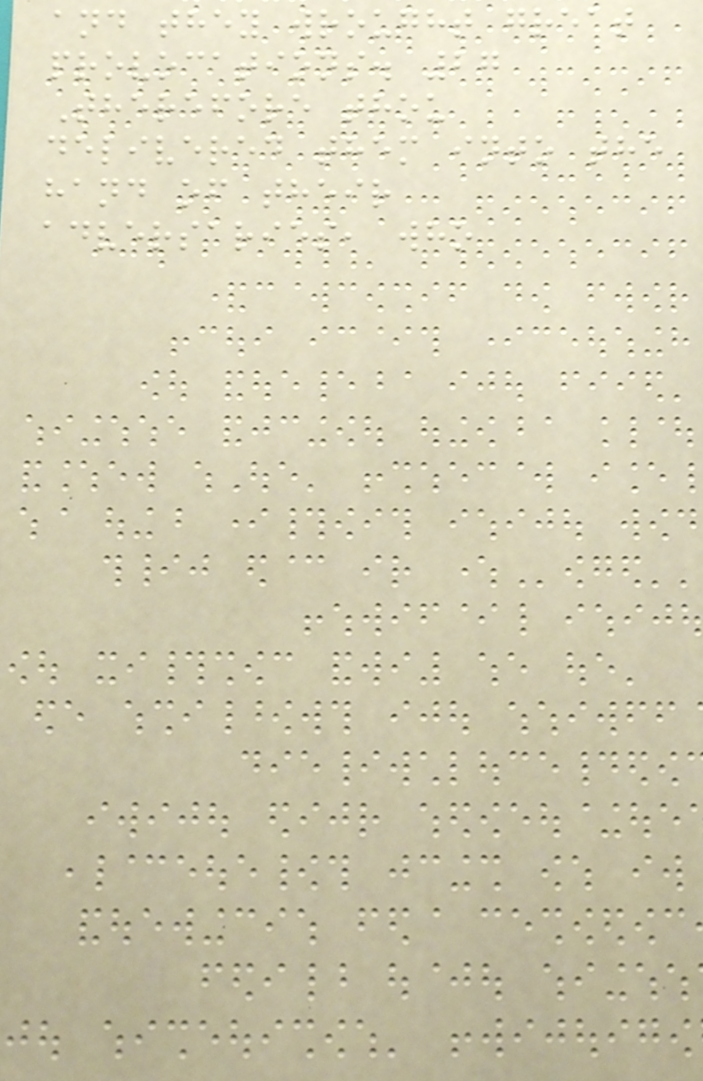and they wrought great
provocations. 27
Therefore thou
delivered them into the
hand of their
adversaries, who
